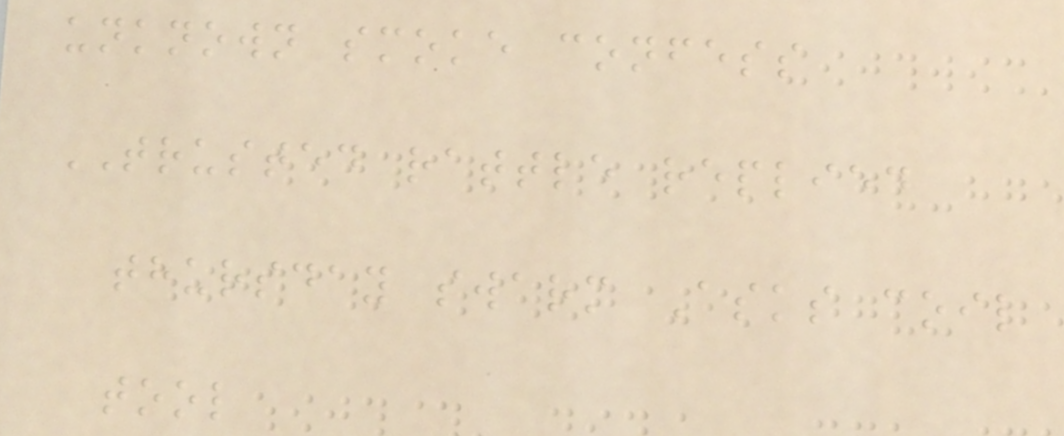unknown smoke confess
TRUSTED rattle replied
thursday swarm Asks coil
tool
